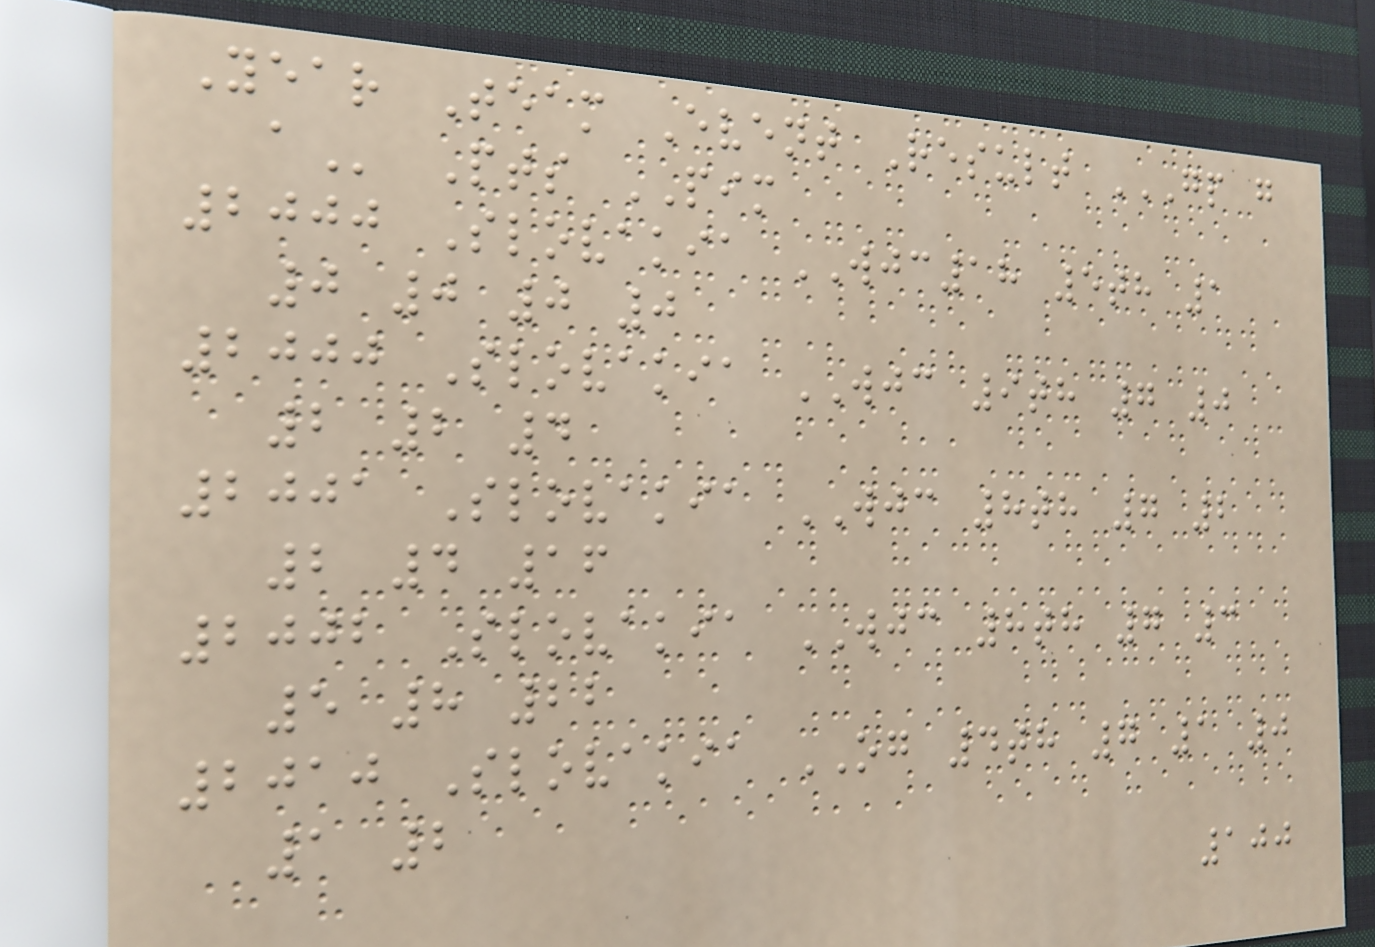Year Team Event Result GP G
A Pts PIM
2000 Slovakia WJC18 5th 1
0 0 0 0
2000 Slovakia WJC 9th 7 0
2 2 4
2001 Slovakia WJC 8th 7 2
2 4 16
2002 Slovakia WJC 8th 7 3
5 8 22
2010 Slovakia OG 4th 7 1 0
1 2
100
